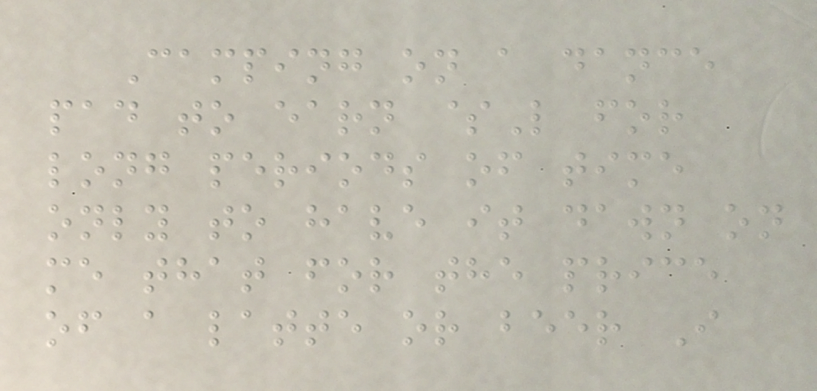Camping on a dance
pad to earn $L for
long periods of time
only to have it dawn on
me that for the price
of a latte or beer I
